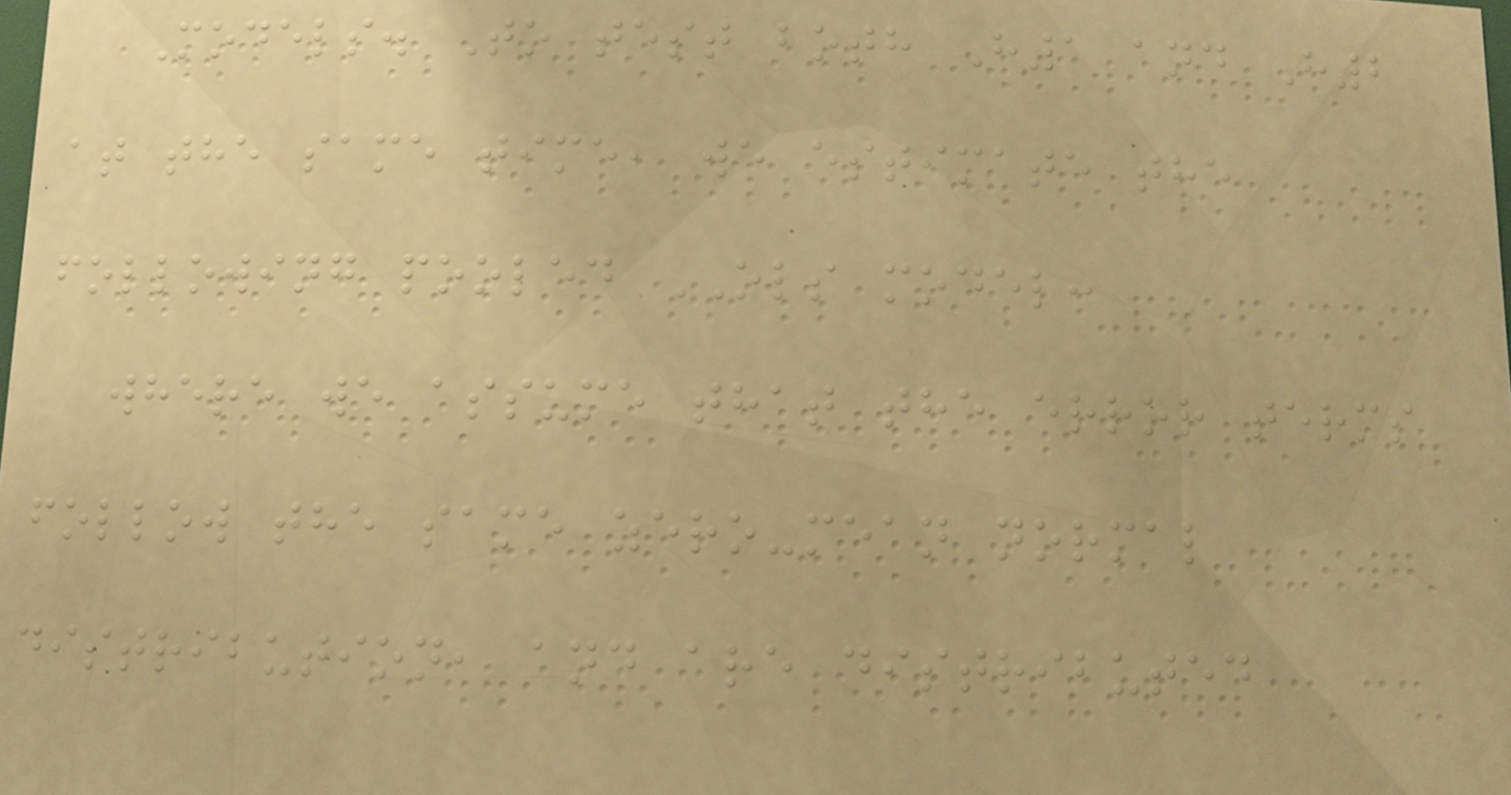Models. To test both H1 and H2
at the same time, we estimate the
following pooled OLS model:
where we assume that the error terms
follow the same zero-mean normal
distribution, and are distributed
